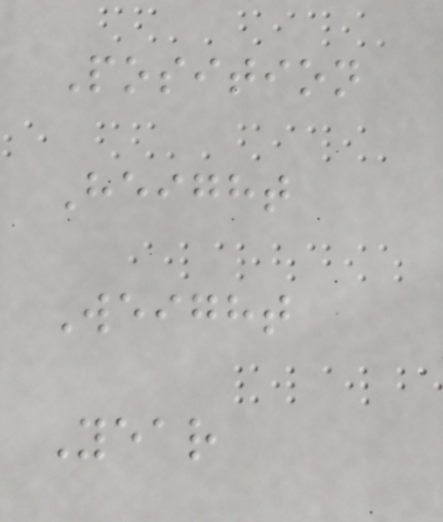Position
Height
Weight
Year
